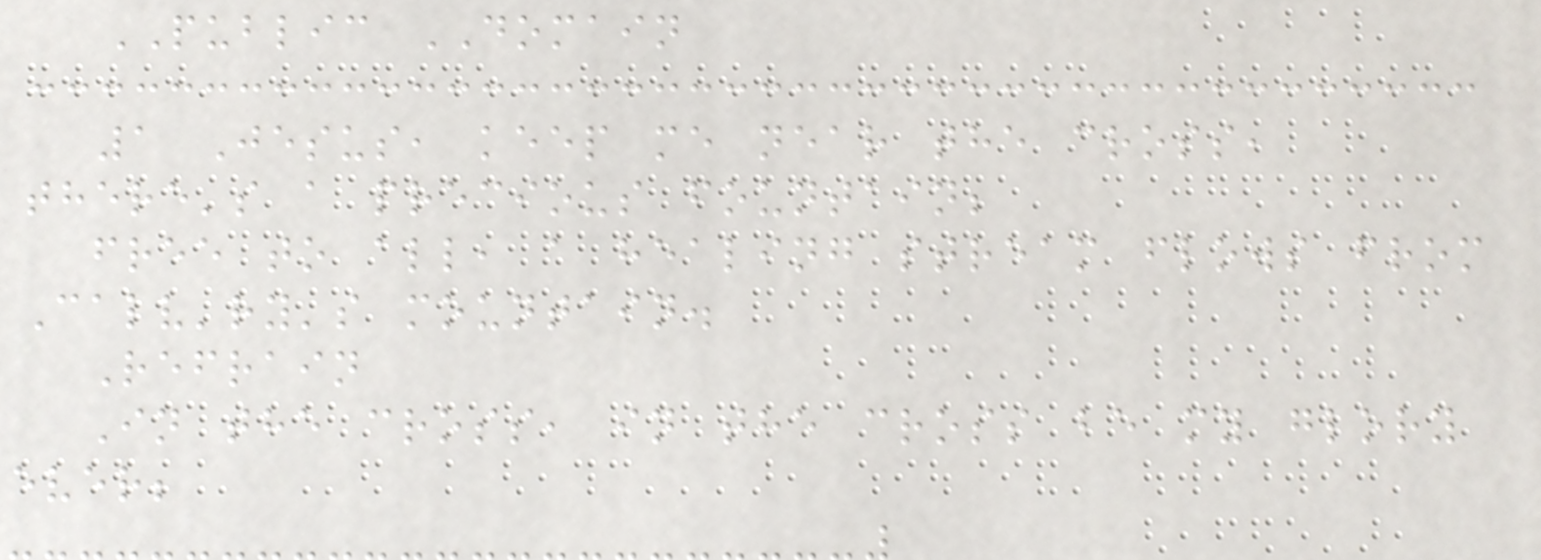PUBLIC DOMAIN
1 Jesus, keep me near the cross,
there's a precious fountain;
free to all, a healing stream flows from
Calv'ry's mountain.
Refrain
In the cross, in the cross be my glory
ever;
